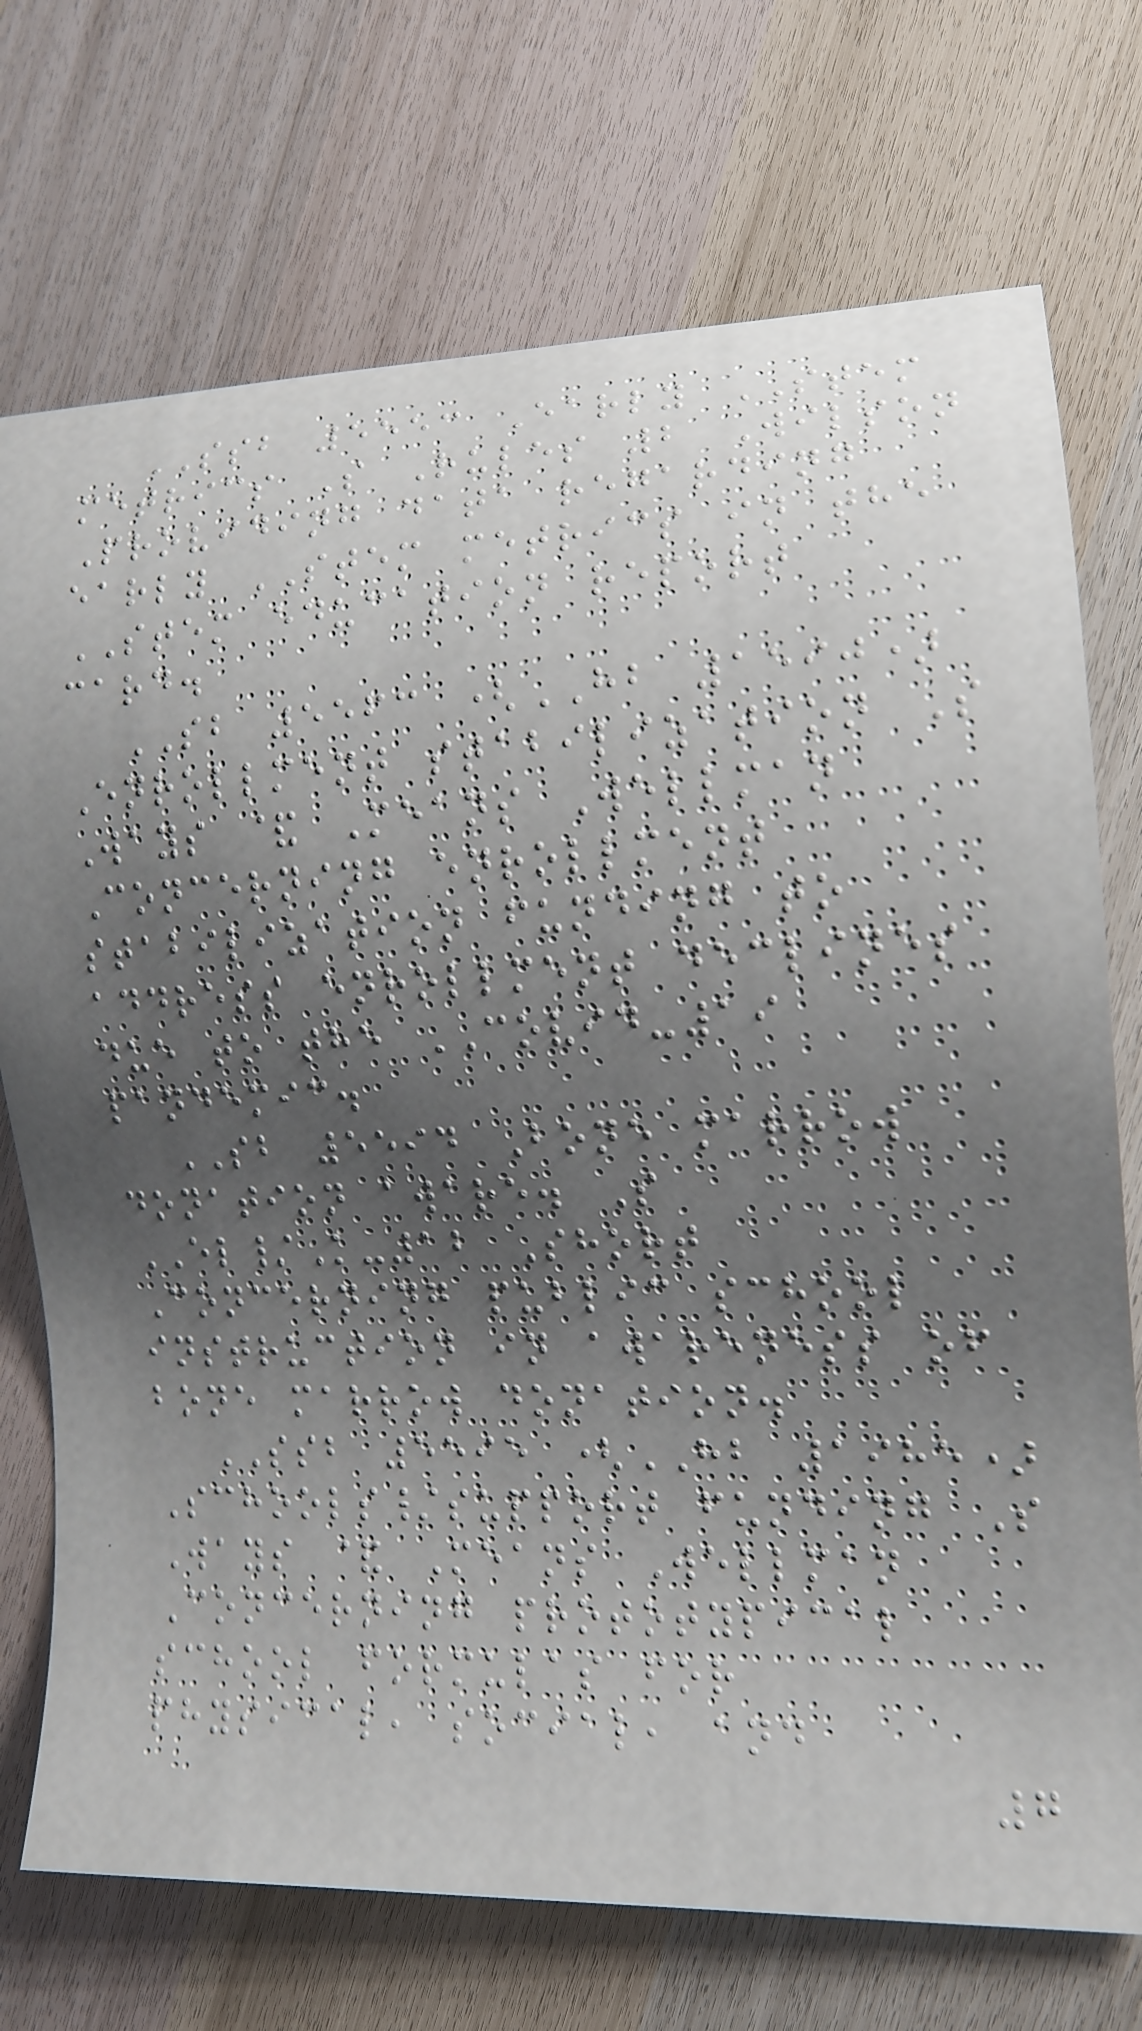SSB 5553 Early STEM
metrics S Rules 2 Wilson
Providing data regarding
early STEM metrics in the
STEM education report
card.
SB 5563 (HB 1590)
Enrollment stabilization S
Ways & Means Wellman
Concerning enrollment
stabilization funding to
address enrollment declines
due to the COVID-19
pandemic.
SB 5594 Bone marrow
donation aware. S
EL/K-12 Short
Concerning public school
instruction in awareness of
bone marrow donation.
SSB 5595 (HB 1985)
Schools/support funding S
Ways & Means Wellman
Concerning prototypical
school formulas for
physical, social, and
7
